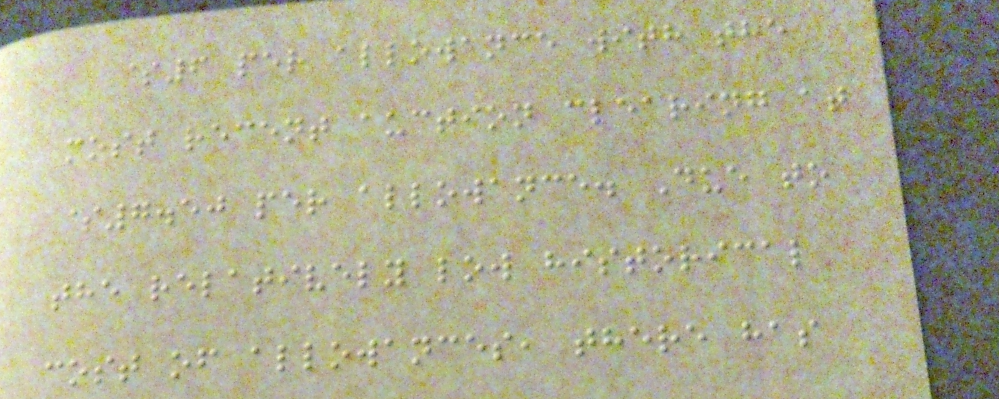$6 per allowance with the
most recent auction clearing at
$7.50 per allowance. Due to
the relatively low historical
cost of allowances, there has
